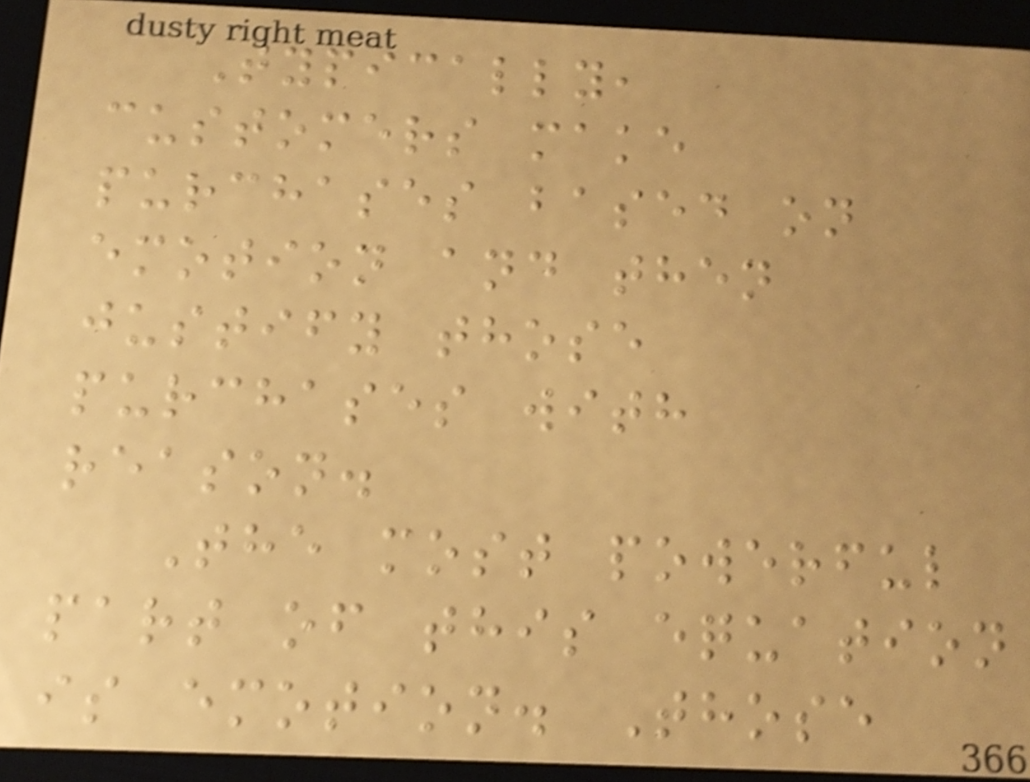Typically,
customers make
purchases based on
emotion and then
justify those
purchases with
reason.
The most powerful
part of this equation
is emotion. Those
